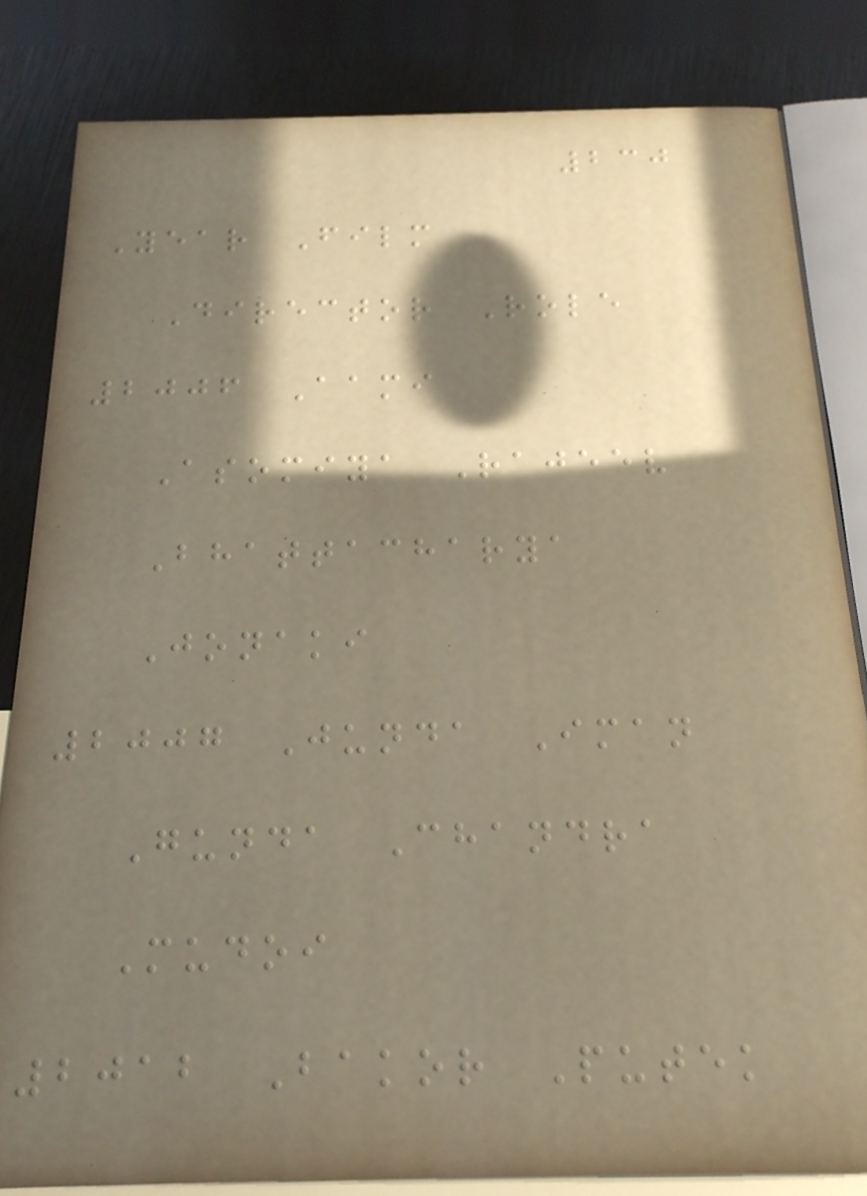230
Year Film
Director Role
2006 Aami
Asomiya Rajeev
Bhattacharya
Jonaki
2007 Junda Iman
Gunda Chandra
Mudoi
2012 Bakor Putek
